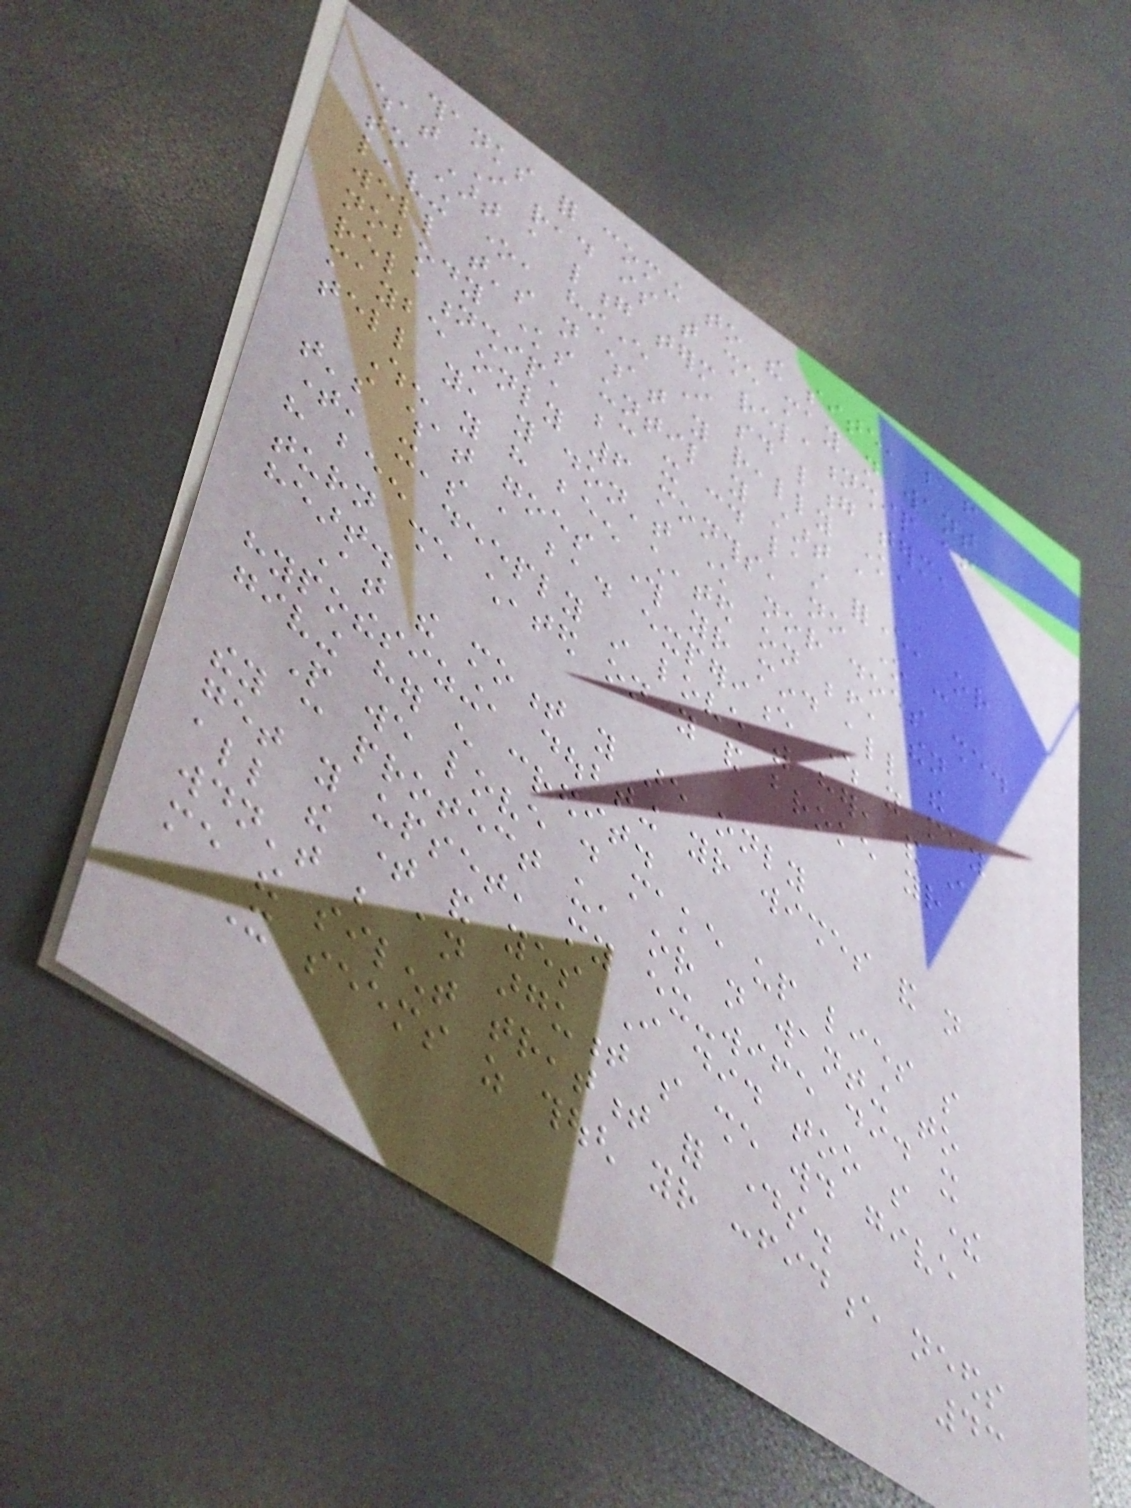thanks for coming to the site, but from
what I read is that she may not want
to start a long term relationship after
leaving one, however I said long term,
well that's not what you really know,
nobody knows until you start a
relationship, because it could last forever, or
maybe only 6 months, no one can
tell you, you don't know nor does she.
When you have been cheated on before, then
that's what goes through your mind all the
time, it's a bad experience where you may
have been deeply in love with her, and in
turn she cheated on you and broke your
heart.
At the moment you are only
hypothesizing, doubting your wishes and not
giving her enough credit.
People we love do make up lies so
they can protect us, or not wanting to
get you upset, my ex-wife did it
all the time and yes I did too so there
wouldn't be an argument so she would give
me the silent treatment for days.
It seems as though your confidence needs
43
